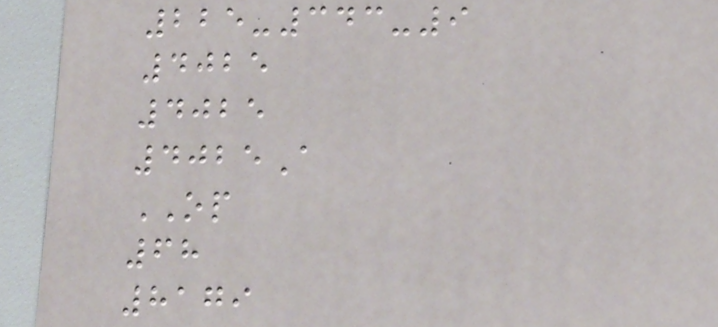225-343-9
4025
4025
4025A
OP
68
8179
